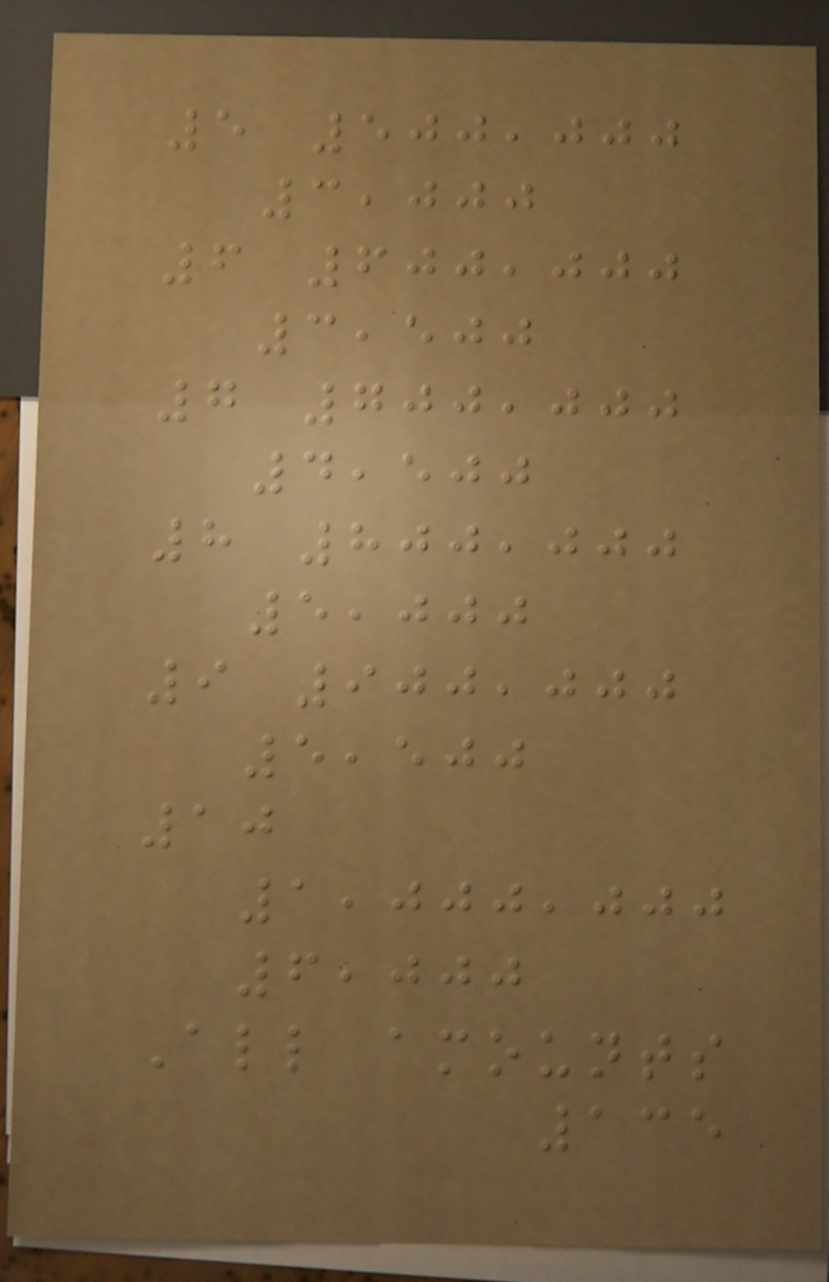5 500,000
3,000
6 600,000
3,500
7 700,000
4,500
8 800,000
5,000
9 900,000
5,500
10
1,000,000
6,000
All amounts
135
